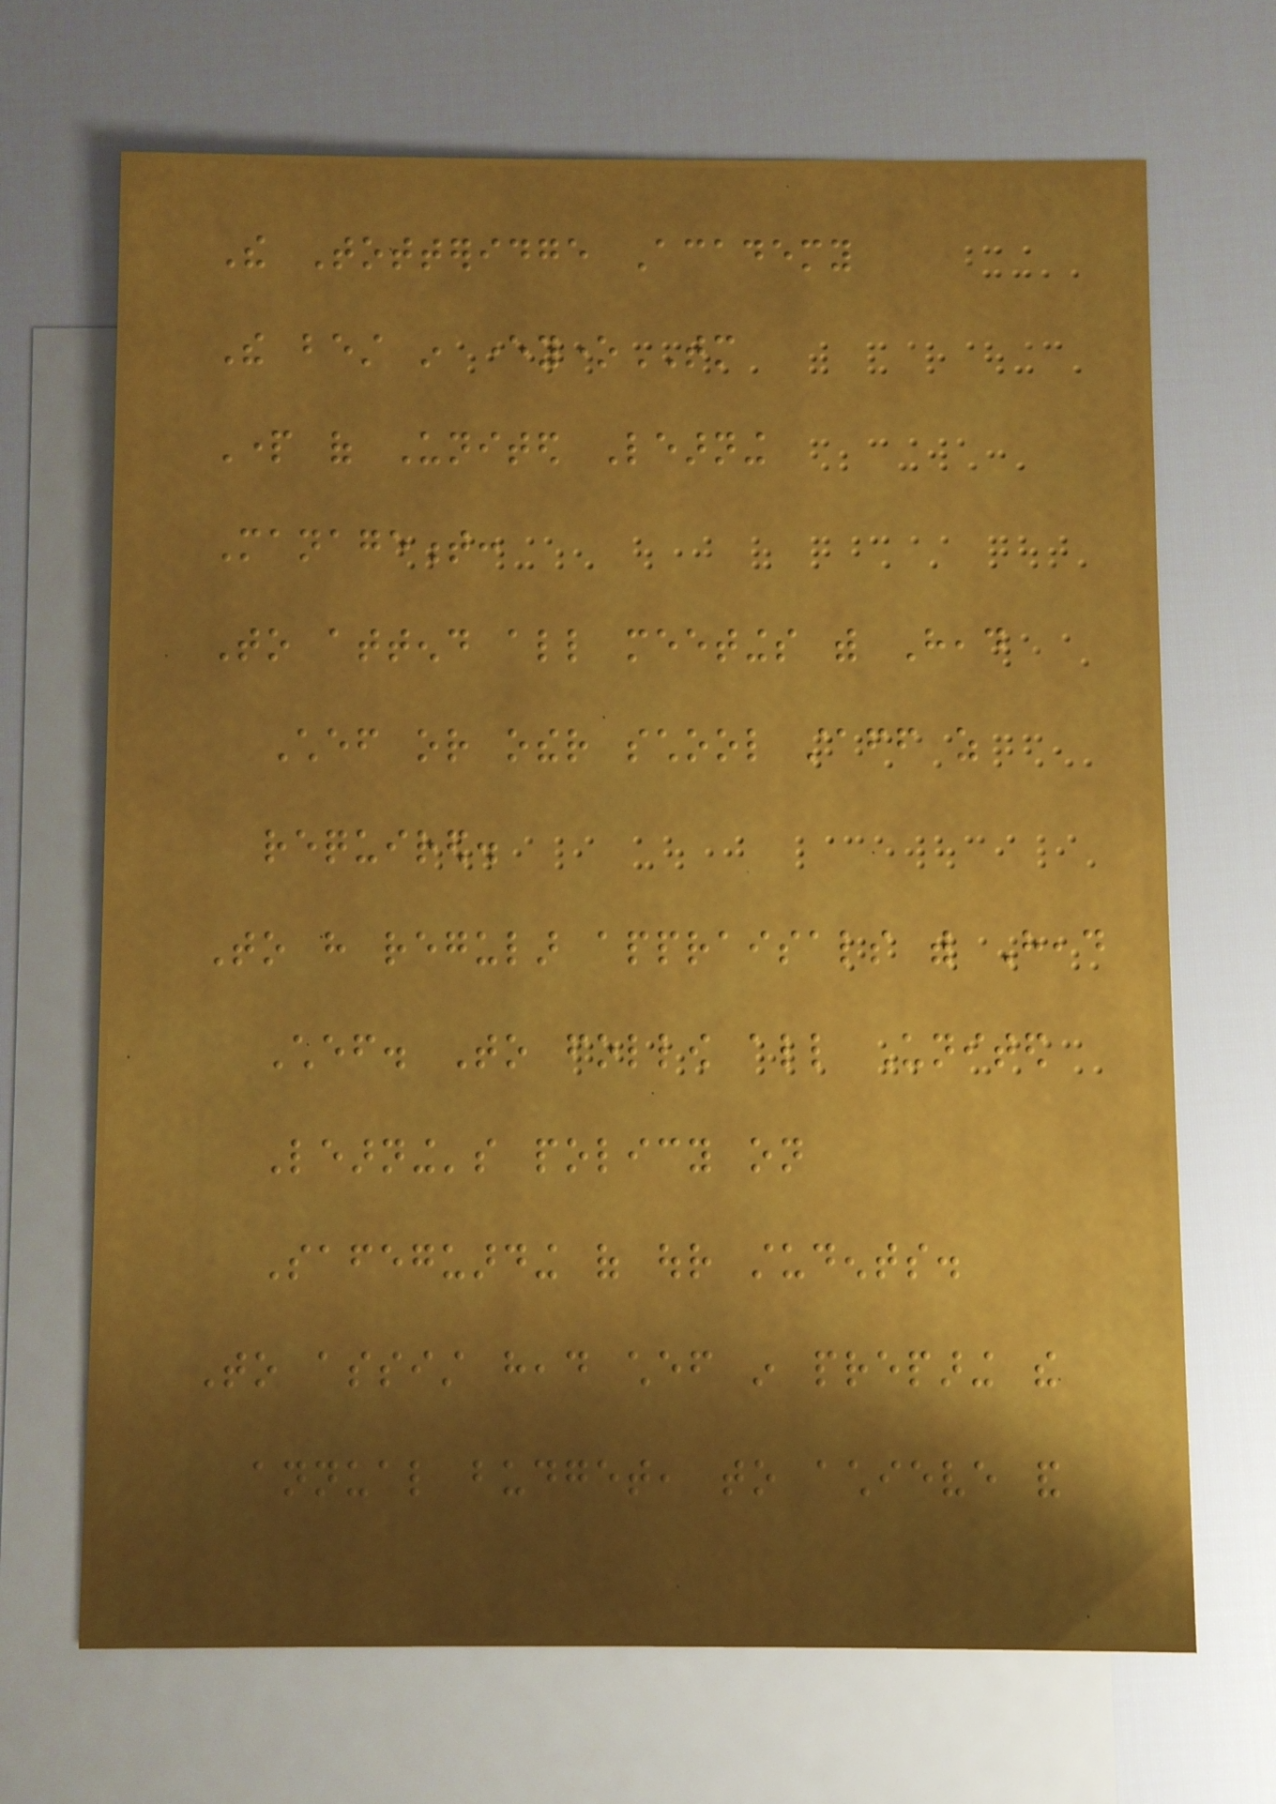The Totteridge Academy
The best in everyoneTM
Part of United Learning
Management:
To attend all meetings with Head
Chef or other school staff as
required.
To have regular appraisals with Head
Chef. To follow all United
Learning's policy on
Safeguarding of our students.
To assist head chef in preparing the
annual budget, to achieve and
